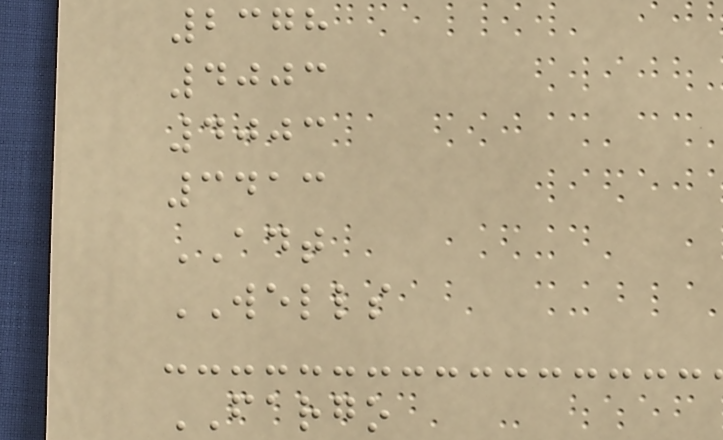2378
4003
4003
3413
ADT
WELLS
FARGO
